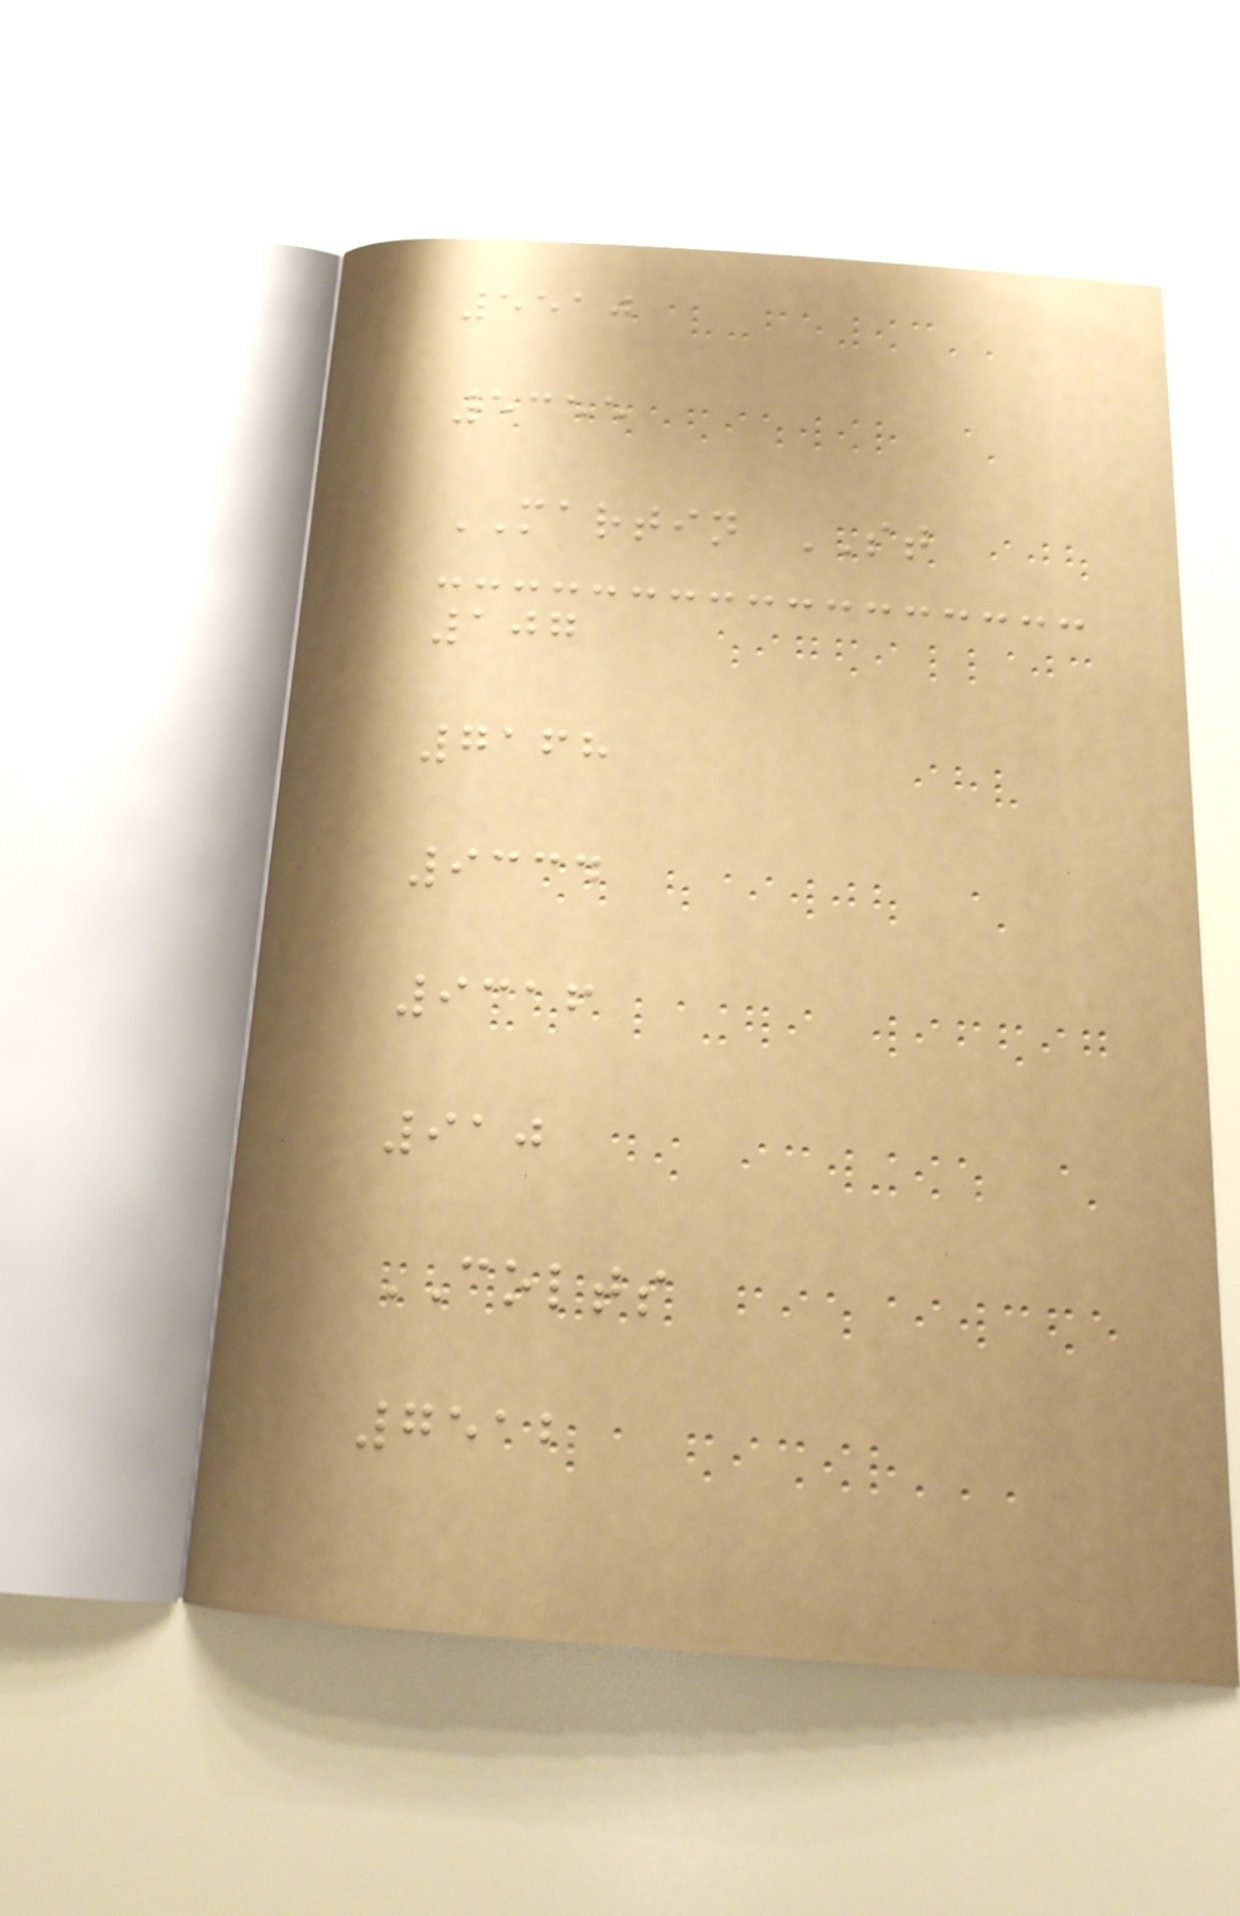5510
5355
MARTIN ST
107
7168
9334
9316
910
COLTS
7512
